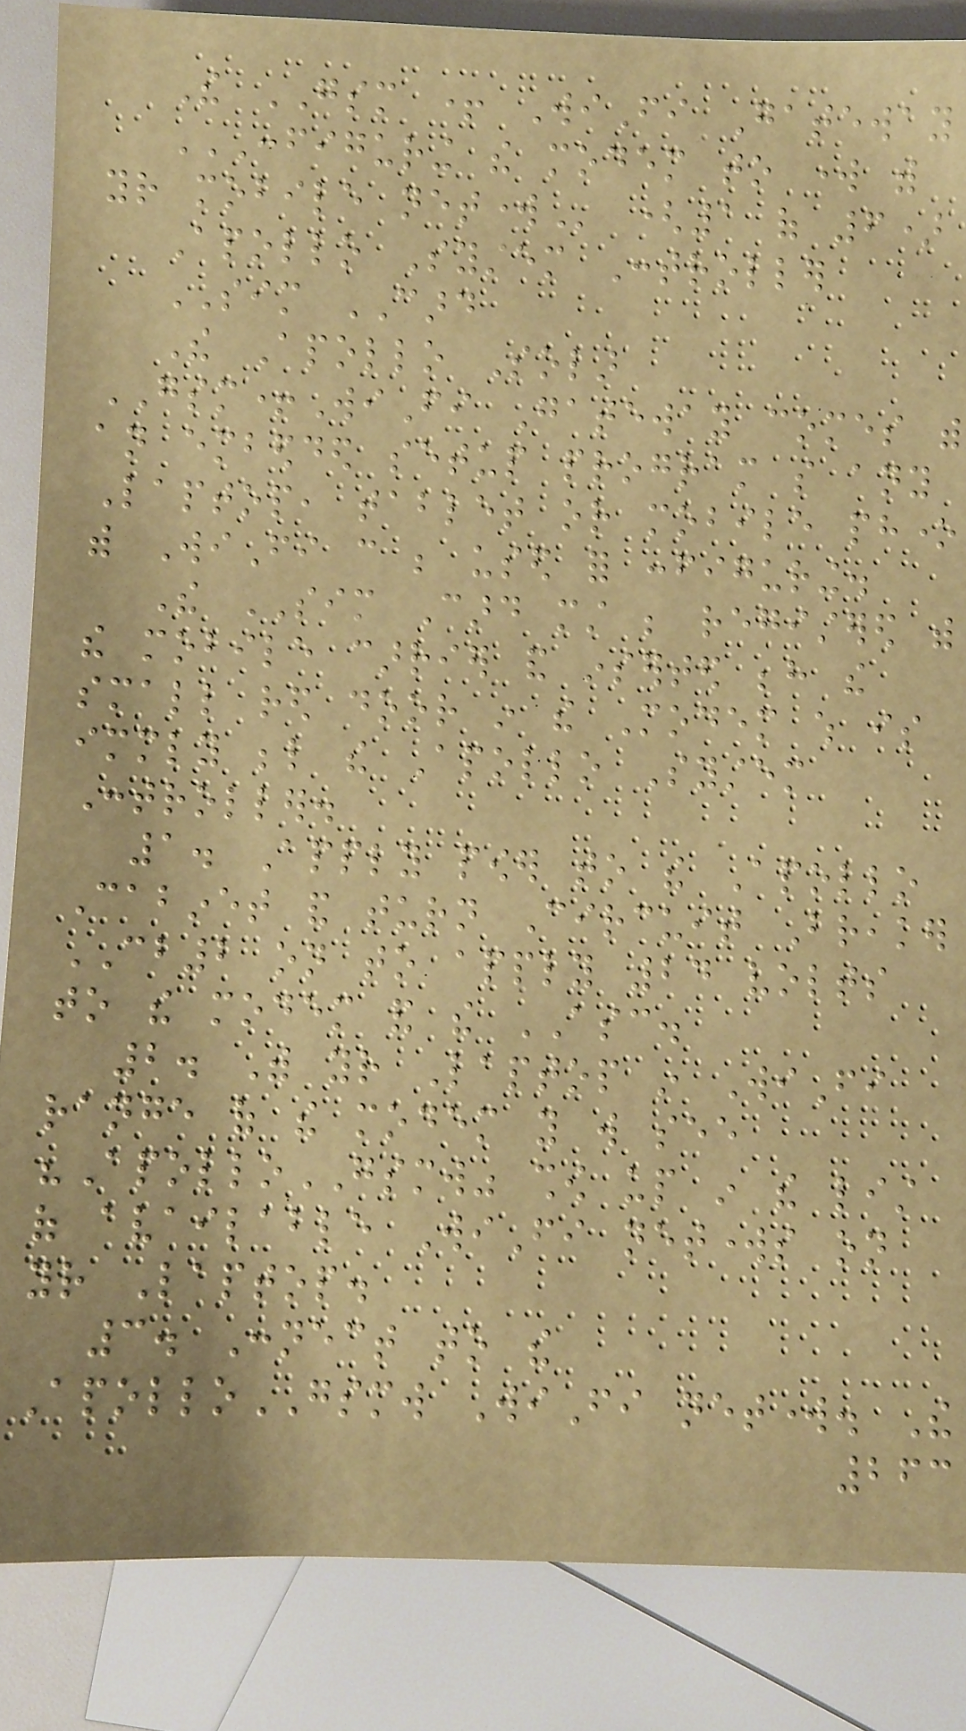The GSM + WiFi Gateway
CONFIGURING THE MODEM TO WORK WITH
YOUR MOBILE NETWORK (1 of 6)
Apollo System Controller
SIM CARD
The Apollo Solar
GSM+WiFi Gateway comes with
an embedded setup program so any
Laptop, tablet or mobile phone
with WiFi can be used for configuring.
The SIM Card must be registered with
the mobile carrier and inserted behind the
small red door in the Modem which is
immediately below the Apollo System
Controller.
1. Apply power to the Apollo
Cabinet and turn Circuit Breaker
CB2 on to apply 24 volts
to the modem and the ASC.
2. With your Laptop in WiFi
range of the modem you will see
"ApolloGSMW" show up in the list
of available WiFi networks on
your Laptop.
3. Connect to the
ApolloGSMW WiFi network. The
263
